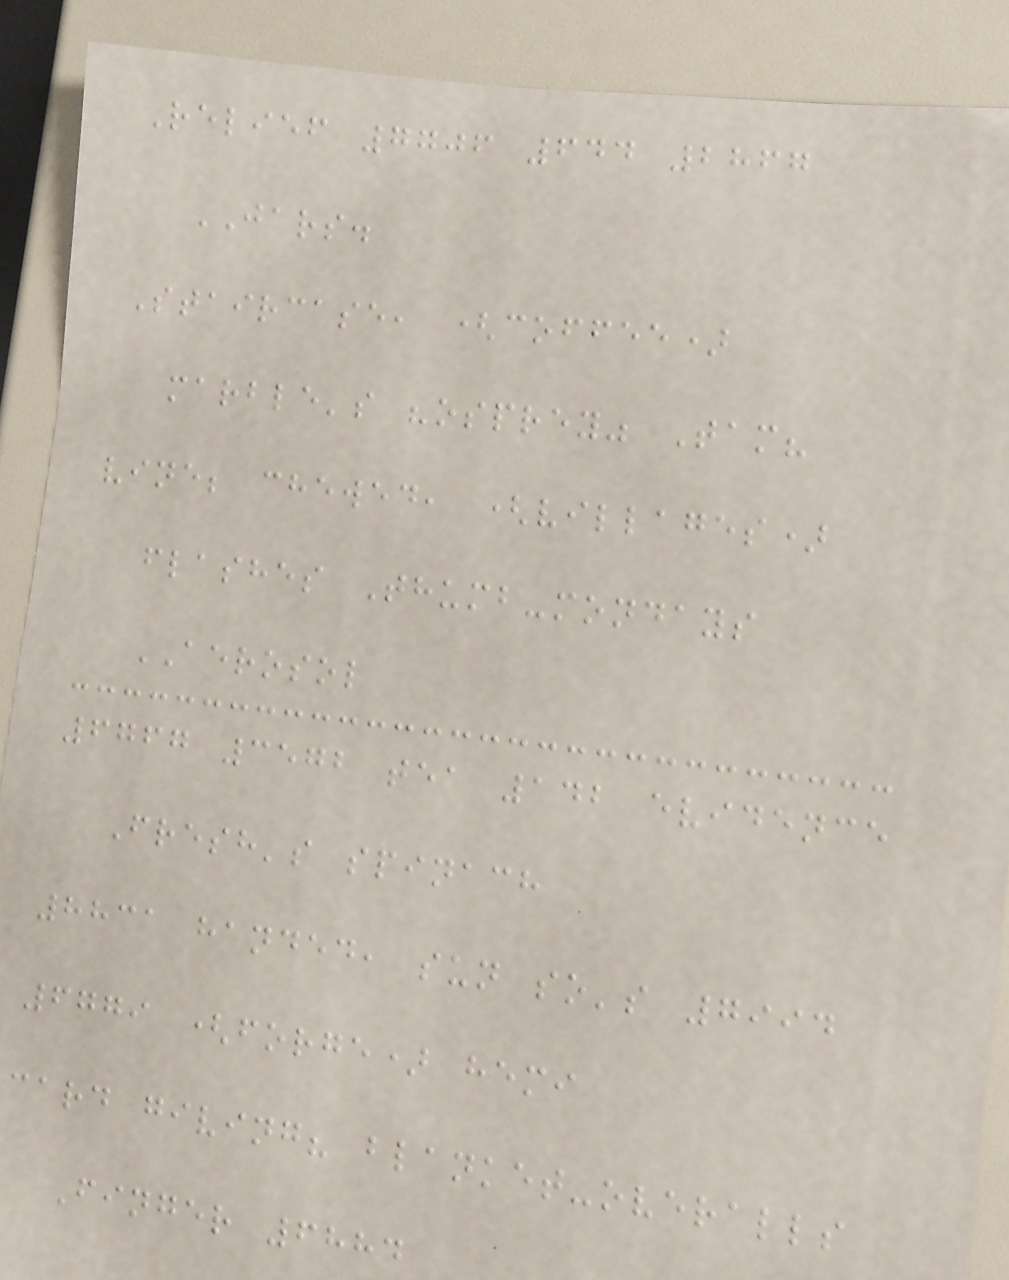Relief 7706 644 2867
JARS.
Staircase, (coffee)
marble's "osprey" Tam?
vine; chewed, (villages)
flashes Thumb-mondays
AEROSOL
6767 3572 tea 142 evidence
Fresh's spinach
8831 handed, sun so's 7994
6779 (forge) hemi
card giving? blanket-overalls
Finger 6884
